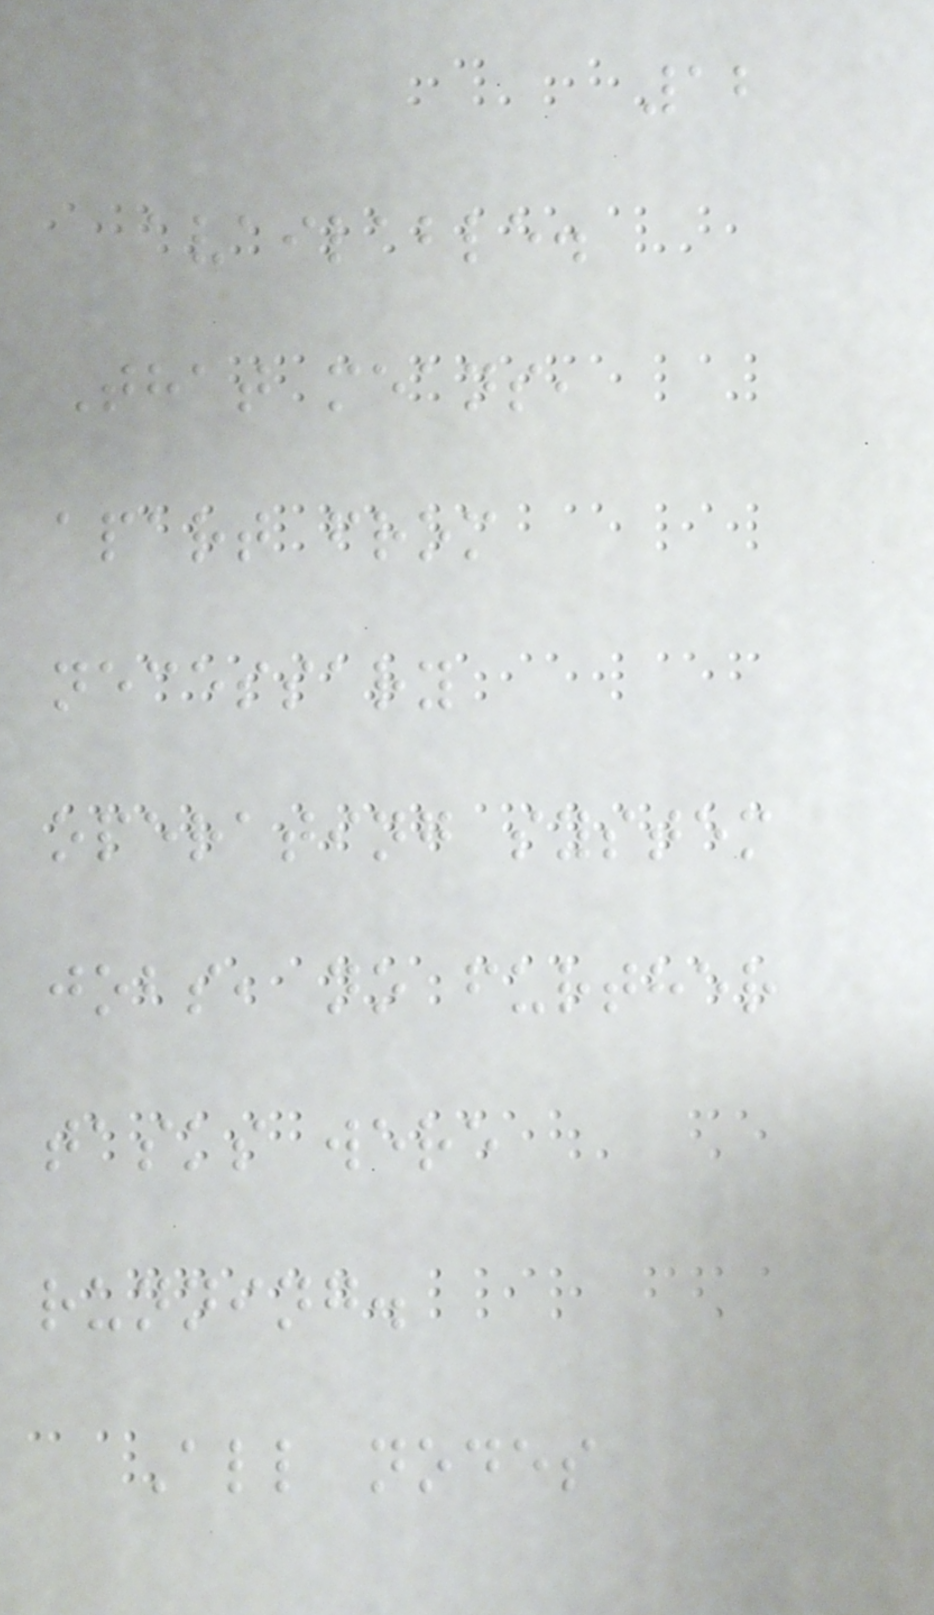12
available.
That means,
apart from
necessary
operating system
jobs, no further
tasks were
running.
All nodes
